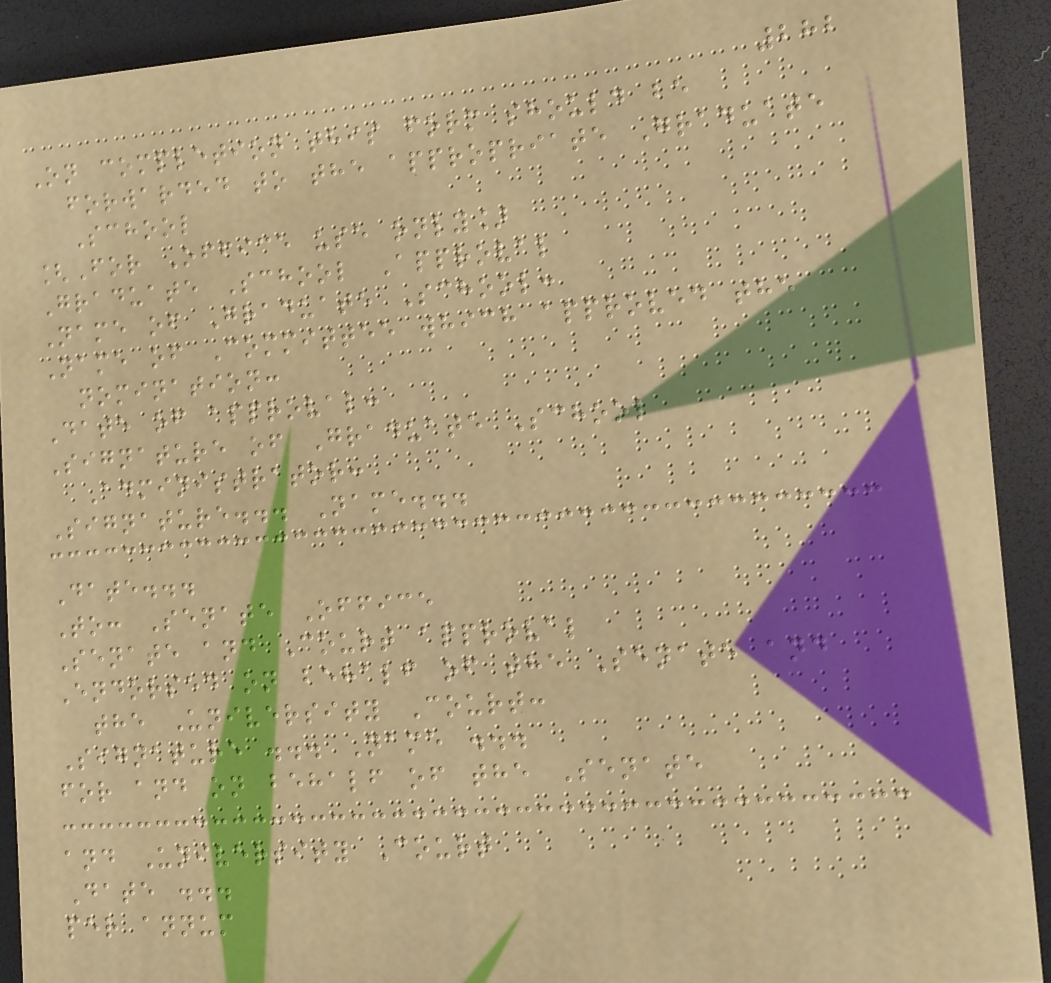282
On completion this form should be
forwarded to the appropriate Graduate
School
[For Office use only]
Graduate School Approval
Name of Graduate School:
Name of Committee which approved the
nomination:
Date of approval:
Signature of Graduate School
Administrator:
Signature... Name...
Date...
To: Senate Office
Senate and Court approval
Endorsed on behalf of the Senate and
the University Court:
Signature ... Name ...
for and on behalf of the Senate
and University Court
Date ...
per annum
